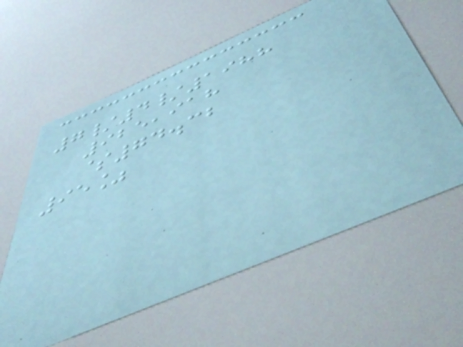7/4/1988
925,918
$74.32
95%
